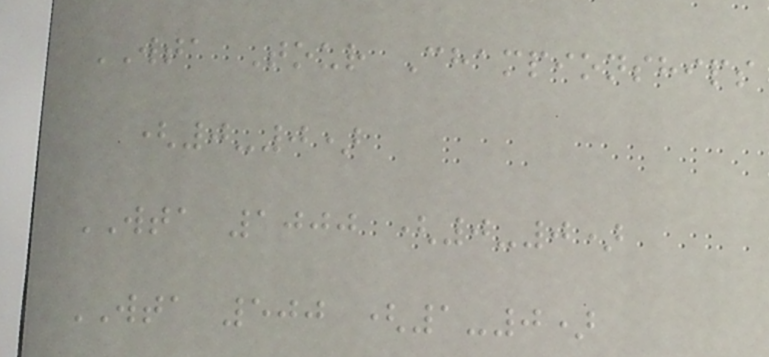WTA Tour Championships
(0-0)
WTA 1000 (0-0)
WTA 500 (1-0)
